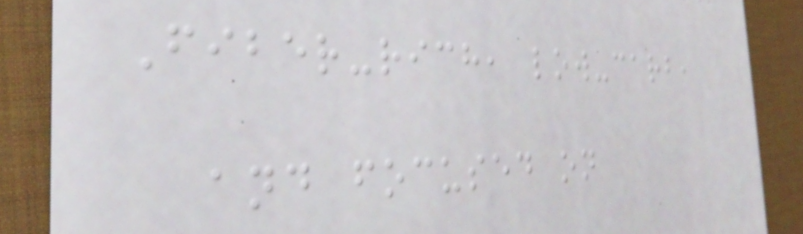Fiber-rich, low-carb,
and focused on
